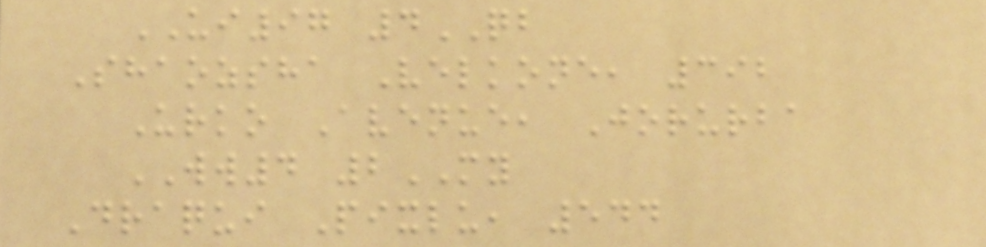UI97 4QB
Shaozsha Velkone, 392
Urko Avenue, Jorurba
WW4 2MY
Draqui Pixlu, 544
